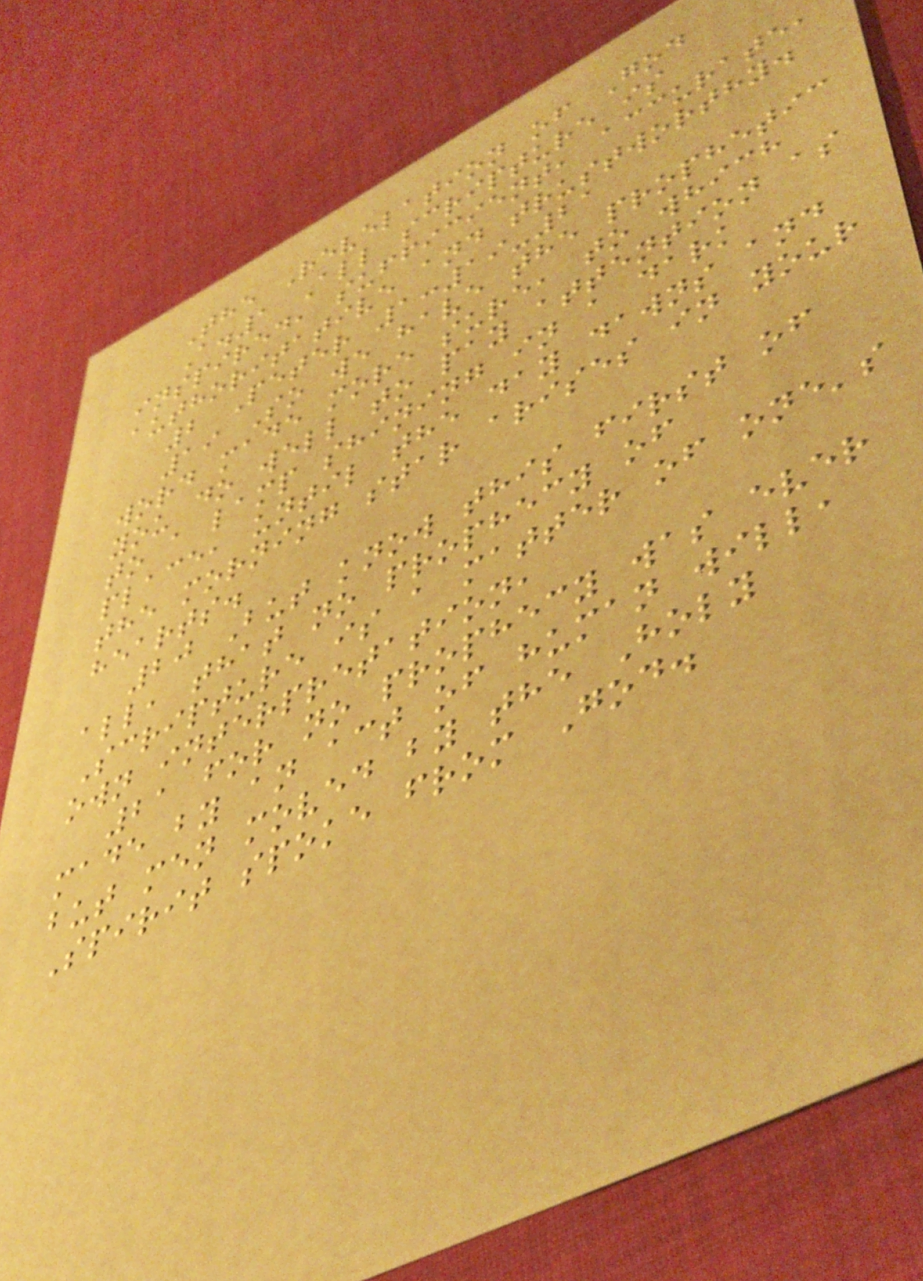The Revelation of God
A.1 All scripture is
inspired, sufficient, accurate,
authoritative and trustworthy.
2 Peter 1:19-21
19 So we have the prophetic
word made more sure, to which
you do well to pay attention as
to a lamp shining in a dark
place, until the day dawns and
the morning star arises in your
hearts.
20 But know this first of
all, that no prophecy of
Scripture is a matter of one's
own interpretation,
21 for no prophecy was ever
made by an act of human will,
but men moved by the Holy
Spirit spoke from God.
